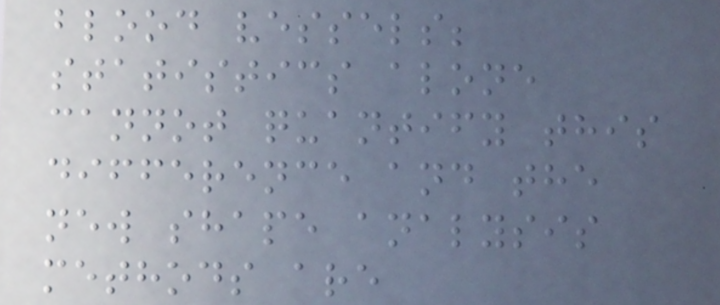blood vessels;
statistics alone
cannot quantify this
difference and the
new shape analysis
methods are
